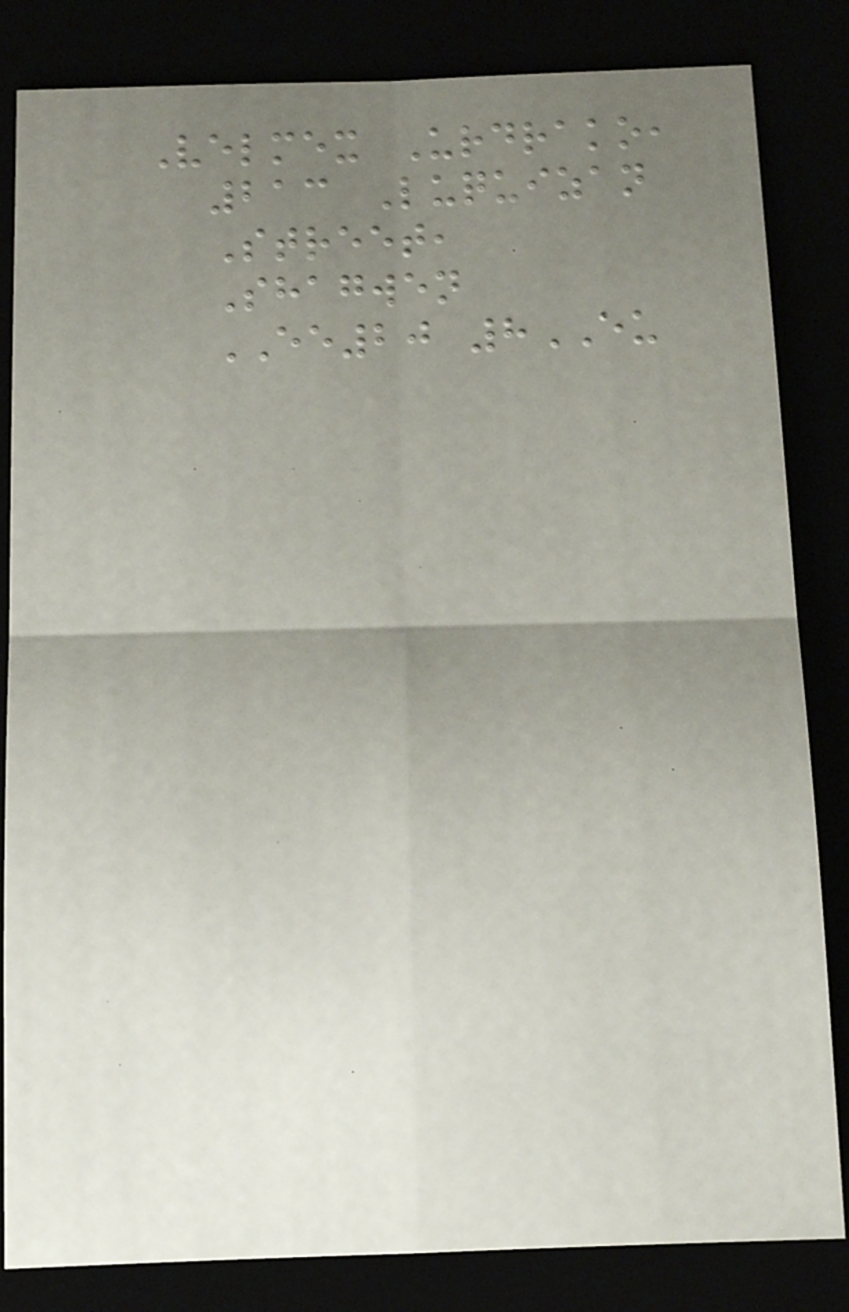Velmex Urdrako,
213 Luquizan
Street,
Shagwen
EE20 8EU
